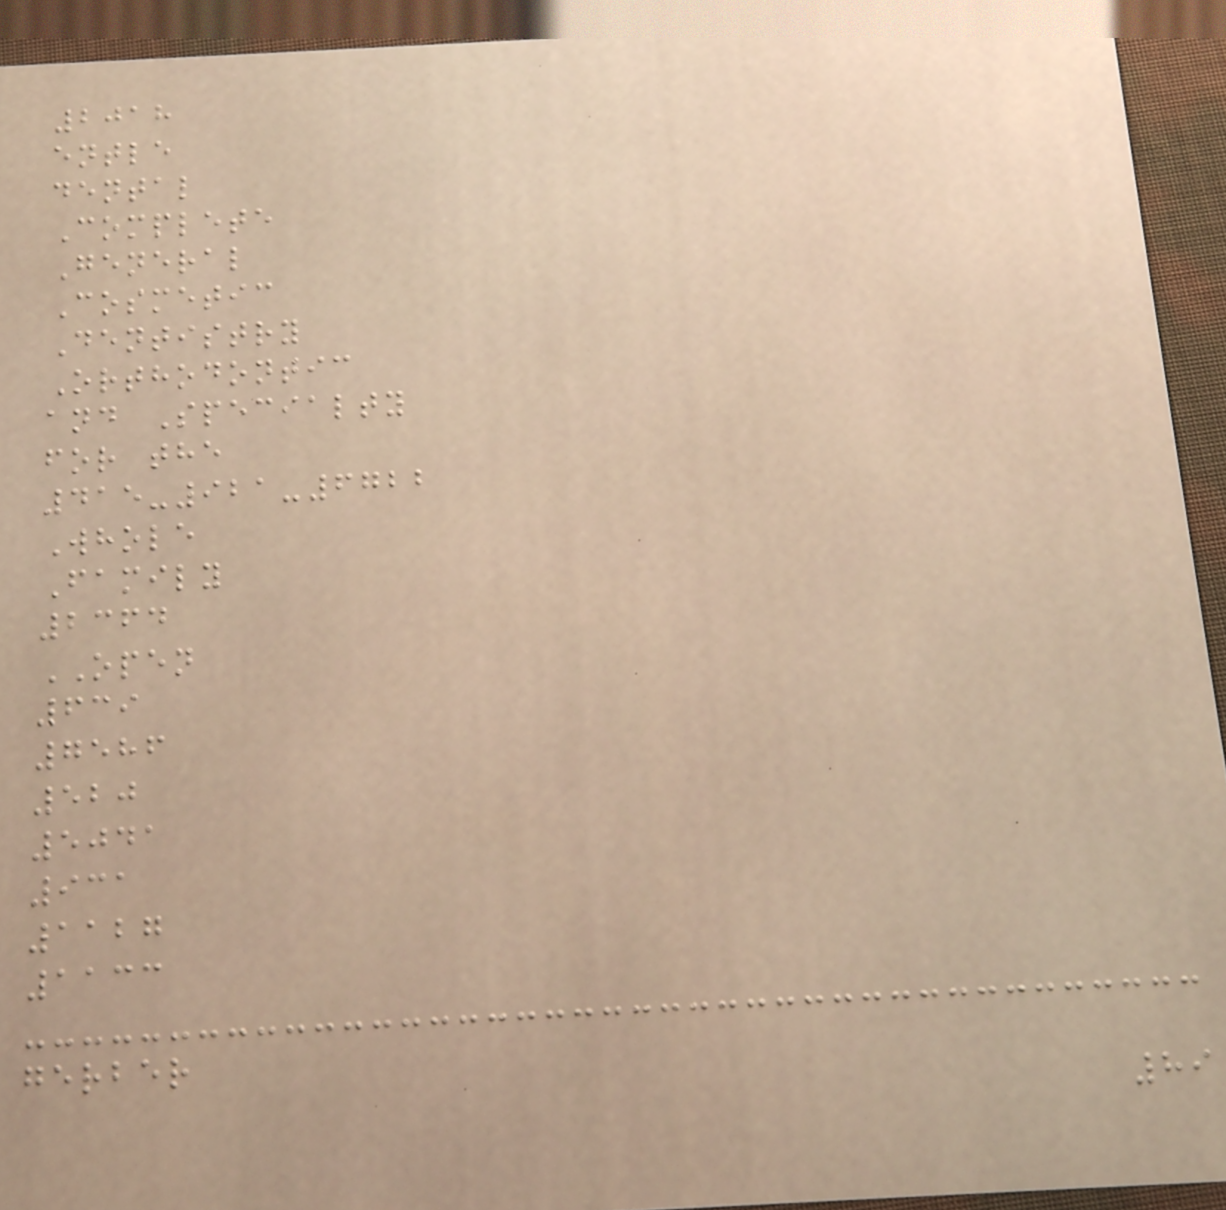2018
entle
dental
Complete
General
Cosmetic
Dentistry
Orthodontic
and Specialty
for the
415-921-6722
Whole
Family
2364
OPEN
639
7586
520
5041
931
1127
1133
gerber
89
